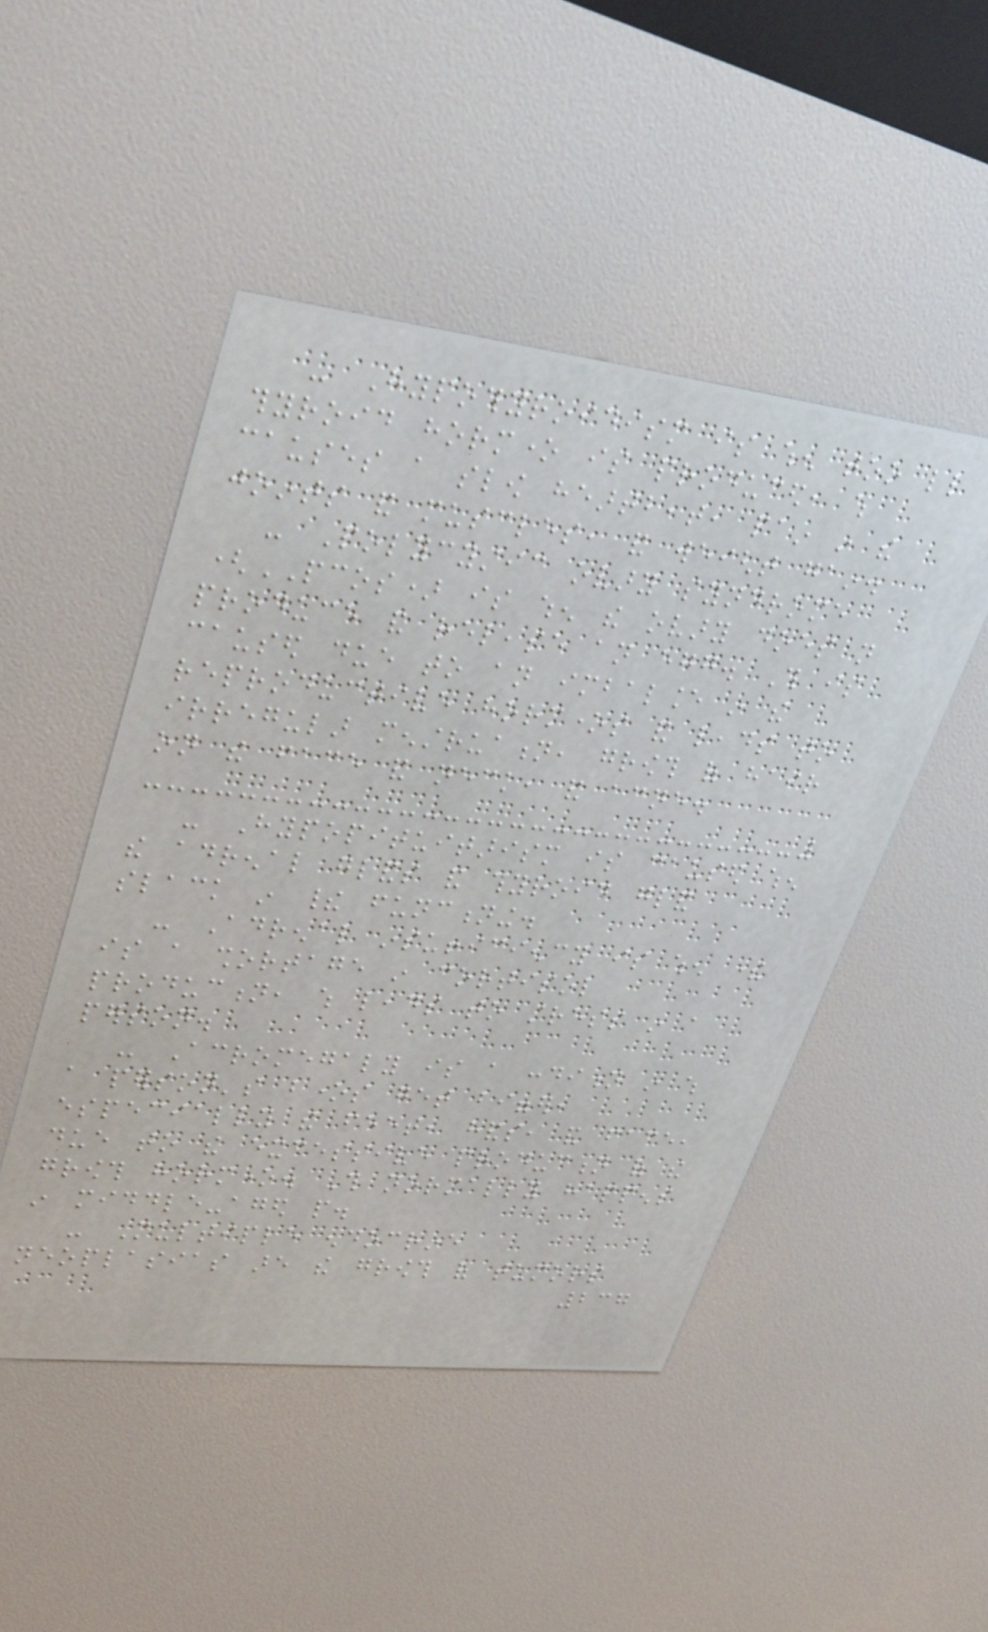- Hypothyroidism is when too little
thyroid hormone is produced, which
causes a slow heartbeat, pain in the
joints and muscles, and weight gain.
- Polycystic ovary syndrome
(PCOS) is when the ovary does not
produce and release an egg. This is
caused due to an imbalance in the
reproductive hormones and leads to
irregular menstruation, growth of hair
on the face and neck, and acne.
- Hypopituitarism is caused when
the adrenal glands and thyroid gland
slack in their functioning.
- Adrenal insufficiency is when there
is a shortage in cortisol
production, which leads to stress in a
person.
- Acromegaly is a condition in which
a person's bones get bigger,
especially the feet, hands, and face,
due to the excessive production of the
growth hormone. This normally happens
in middle-aged people.
- Multiple endocrine
neoplasias are the growth of tumors
237
